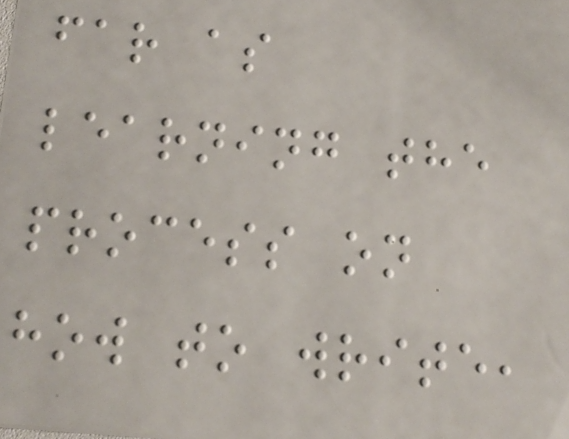far as
learning the
process on
how to write,
